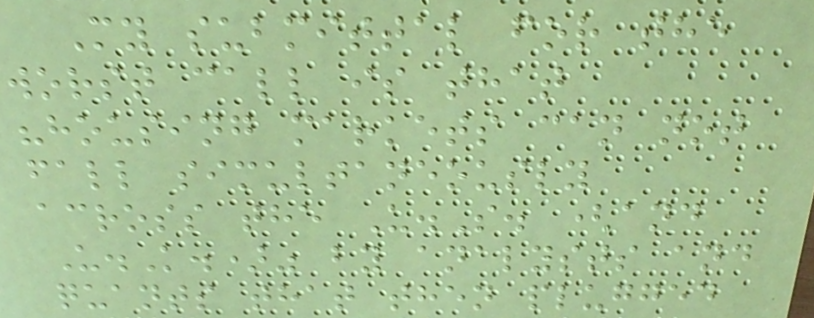My submittal for the
worst call is that
"housing markets can not
fall simultaneously
across the U.S. (and
U.K.)" by analysts and
quants that then plugged
